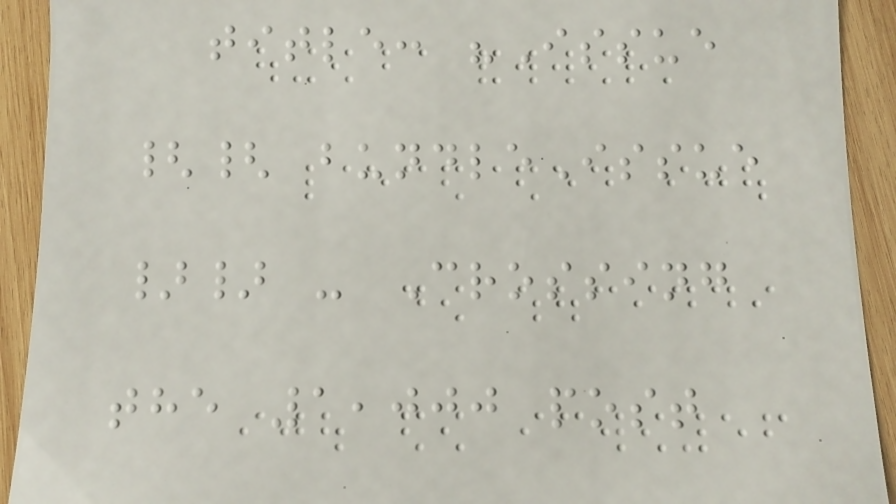title: "Issue
{{ bundleIssue
}} - Crossing
the 1,000 post
